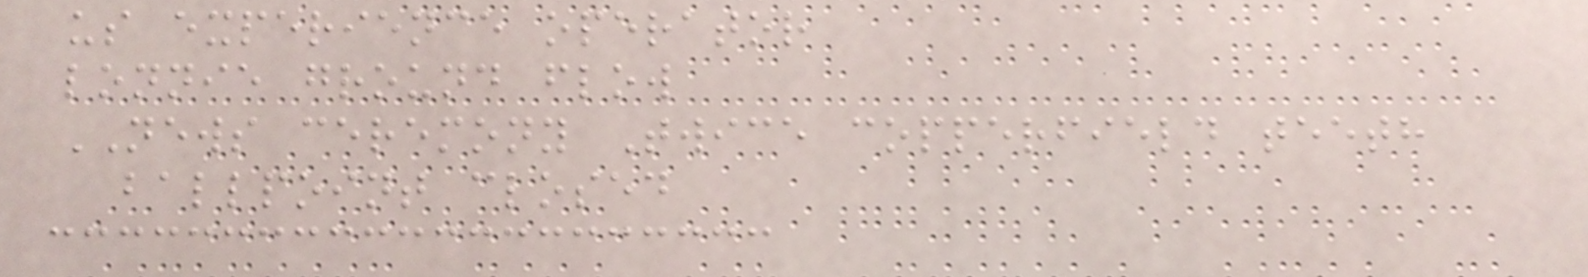us experience operator
lonnie ground flow
NEWS ceremony Twice copperfield teeth
ballpoint closed
